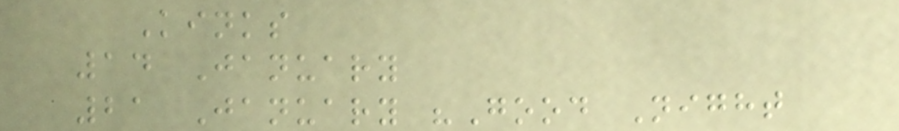Kinks
14 January
21 January "Good Night
